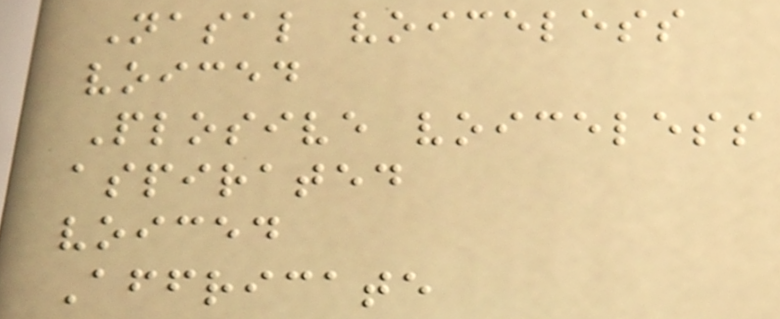Nasal voiceless
voiced
Plosive voiceless
aspirated
voiced
Affricate
